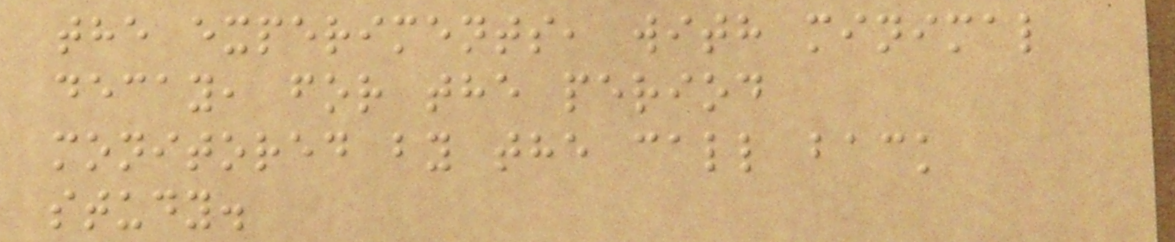the experiments, with minimal
decay, for the period
monitored by the call back
study.
